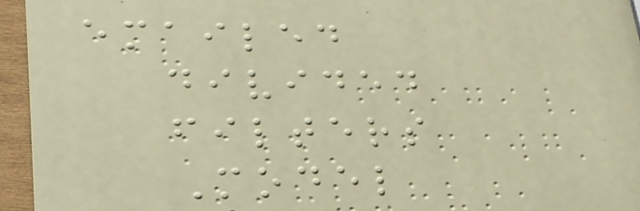emailed
divided
filters
Model
